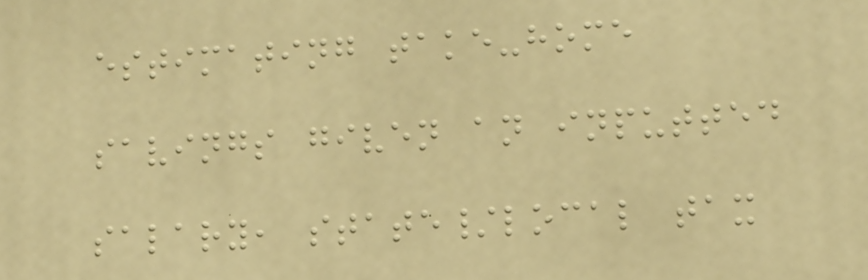estimating take-home
savings given an inputted
salary, state/local tax
